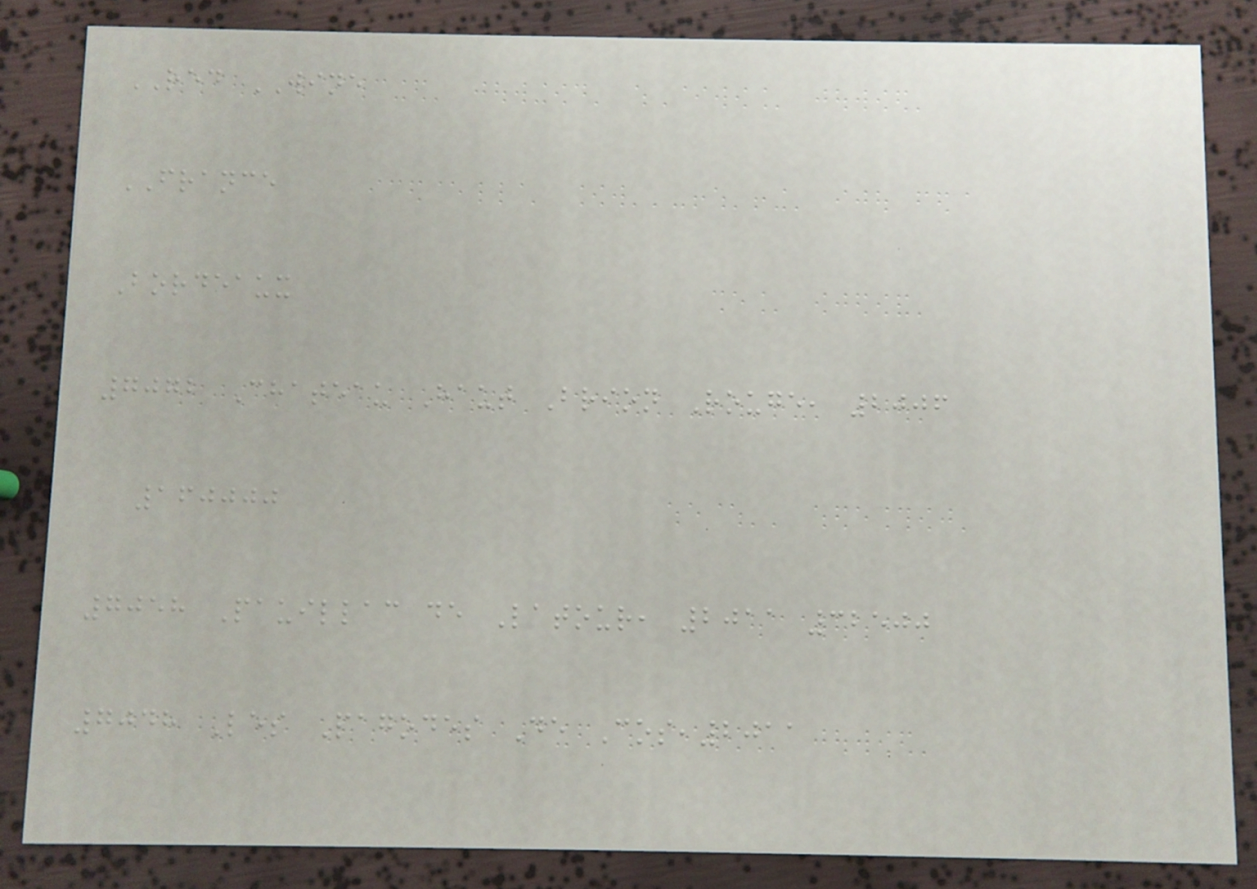RED WINE
FRANCE
Bordeaux
7072 Chateau Haut Brion Rouge, 2006
160000
7058 Pauillac de Latour, 2011 32500
7048 Les Pagodes De Cos,2011
